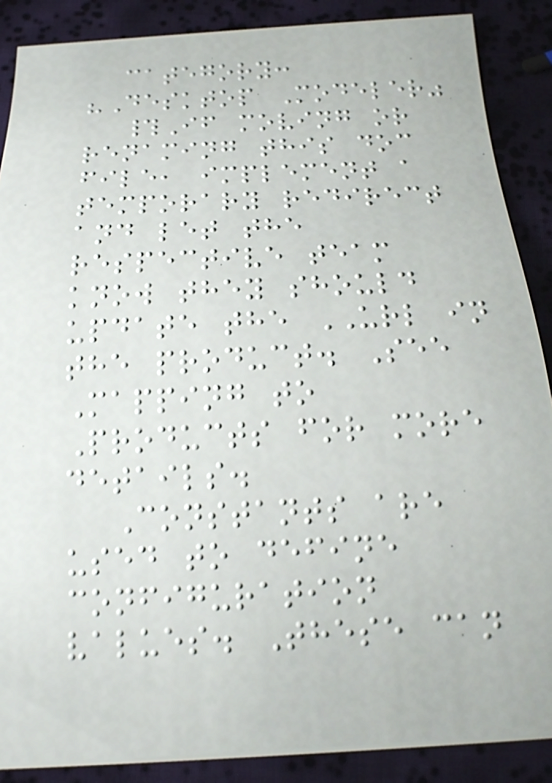category:
"Desktop Modeler"
#If moving or
renaming this doc
file, implement a
temporary redirect
and let the
respective team
know they should
update the URL in
the product. See
Mapping to
Products for more
details.
Constants are
used to define
configuration
values. These can
